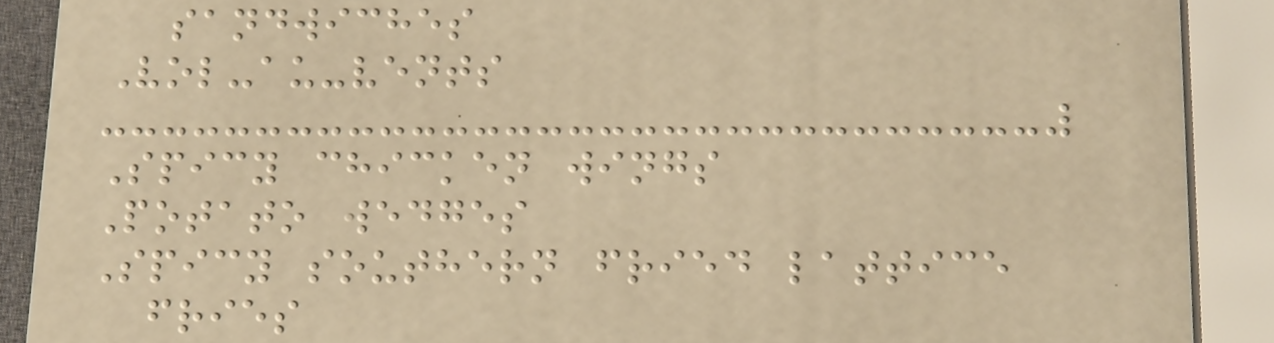sandwiches
Vol-au-vents
Spicy chicken wings
Potato wedges
Spicy southern fried lattice
fries
